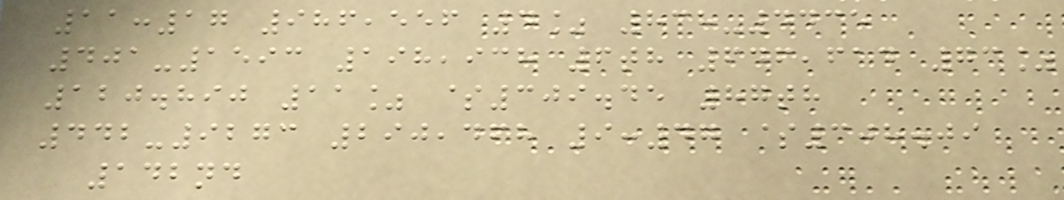11:17 986,556 4% 838-4435
401-1593 198,938 6th 646,614 73%
120.890 11% $309.45 87th
442-9273 290,468 9:47 $308.09
142nd
